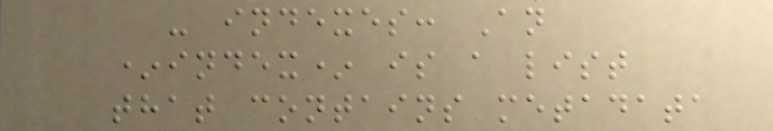- indexes: An
*index* is a list
that contains metadata
